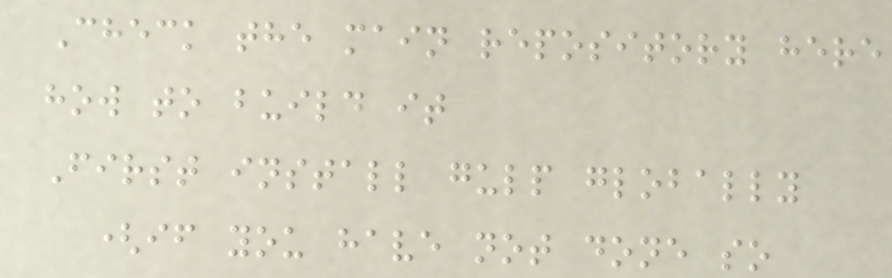Check the main repository here
how to build it
First install gulp globally
(if you have not done so
